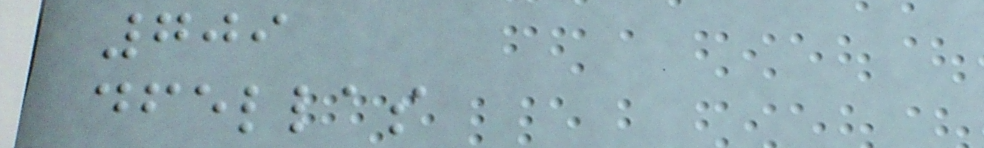709
dfellas
